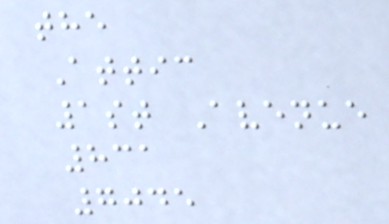the
Attic
1st Avenue
831
7045
